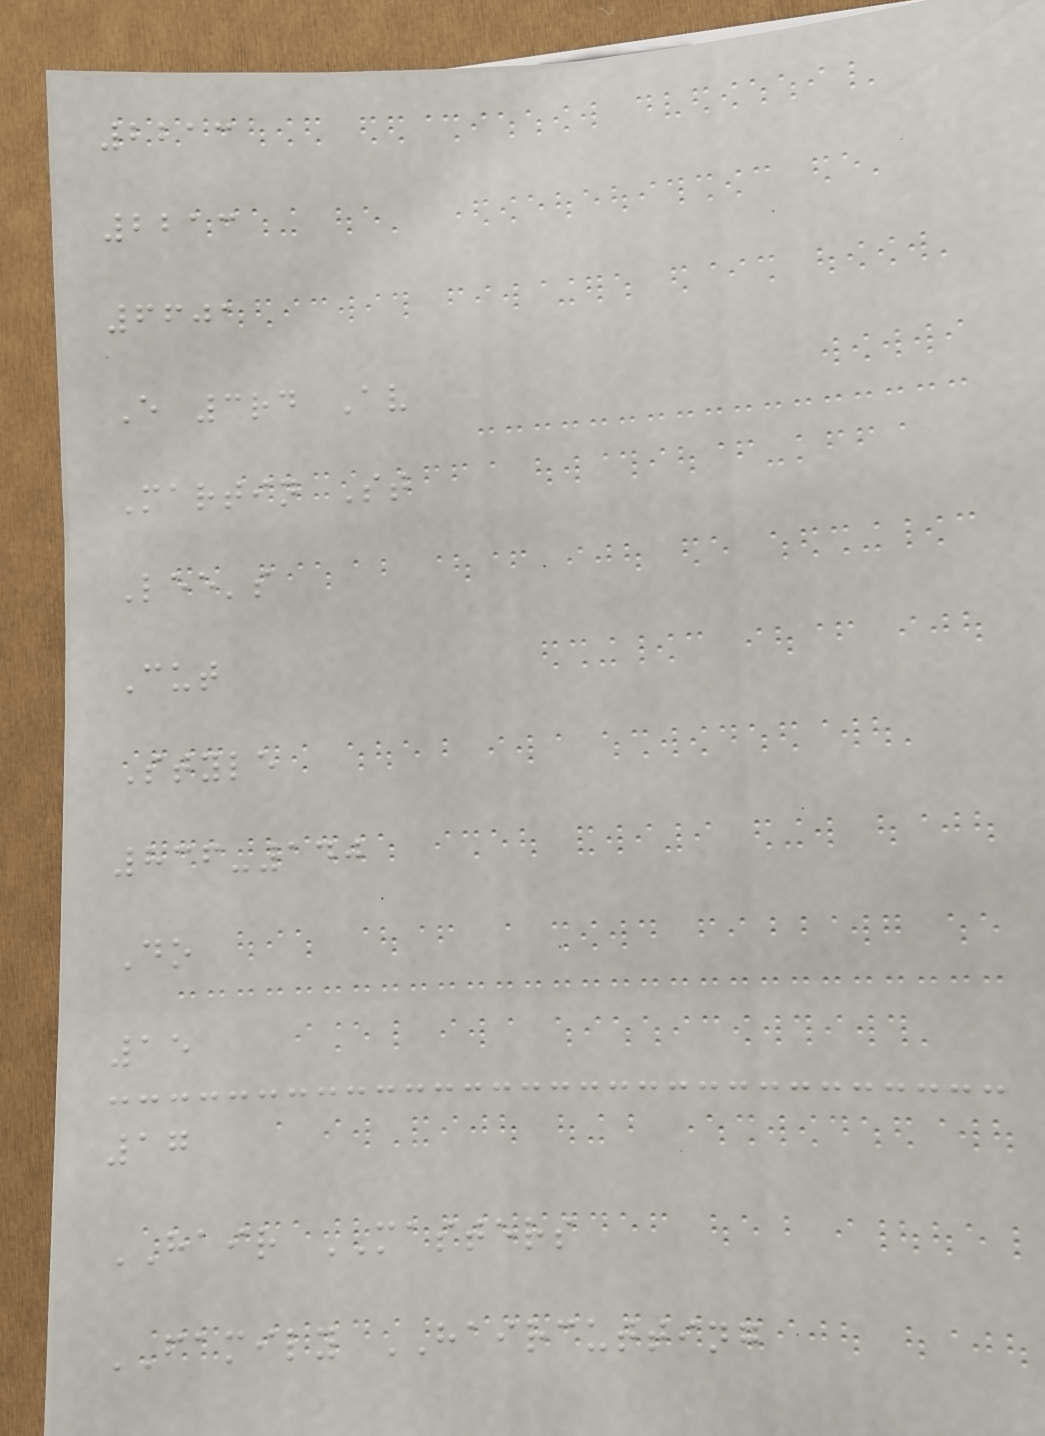2213
2213
6601
E 3rd Av
Martin St
Lee's
Cut
Style
836-140
Do
15
17
HAIR MASTERS
FAMILY HAIRCUTTING
